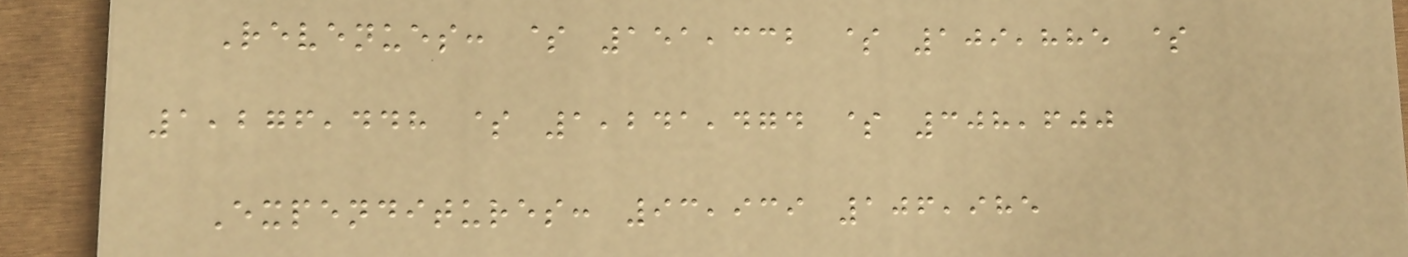Revenues: $ 151,332 $ 109,885 $
1,276,448 $ 1,241,474 $ 308,600
Expenditures: 93,939 106,985
